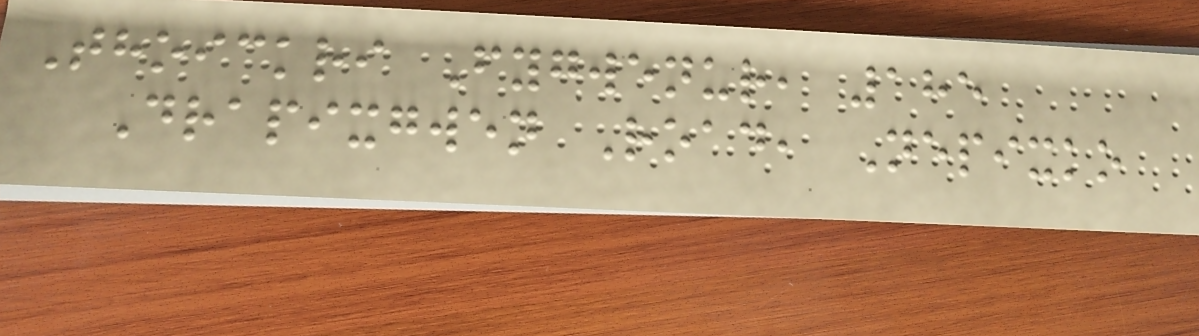Thoickri Fygwenur, 185
Drapixgwen Road, Nepixko
